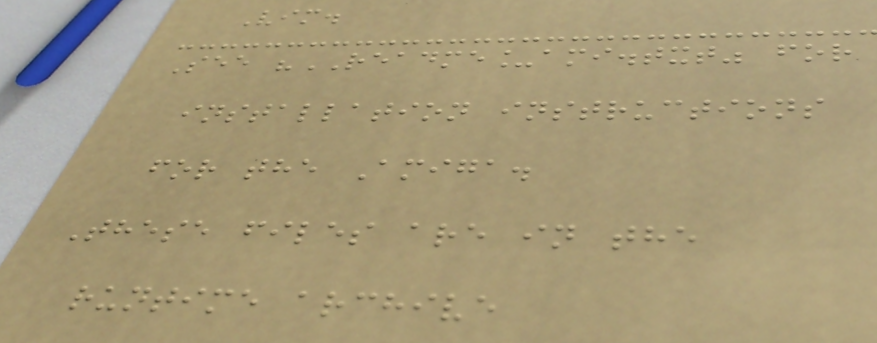Vim.
See "README_ami.txt" for
installation instructions
for the Amiga.
These files are in the
runtime archive
